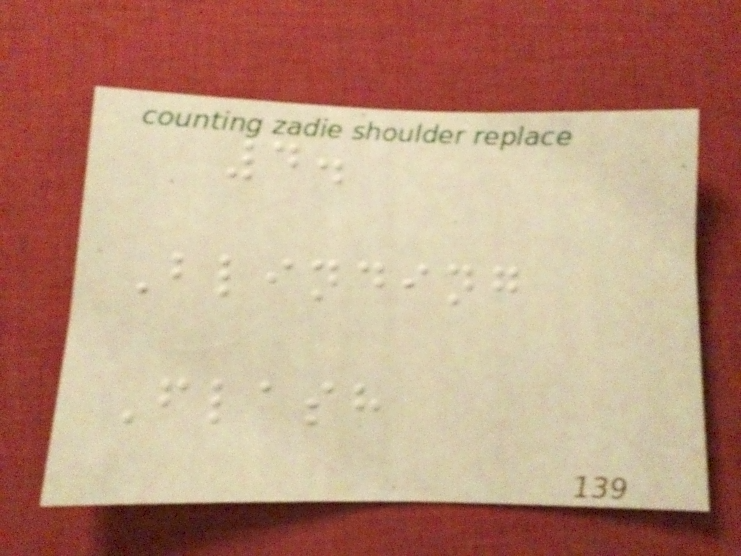4.
Blinding
Flash
